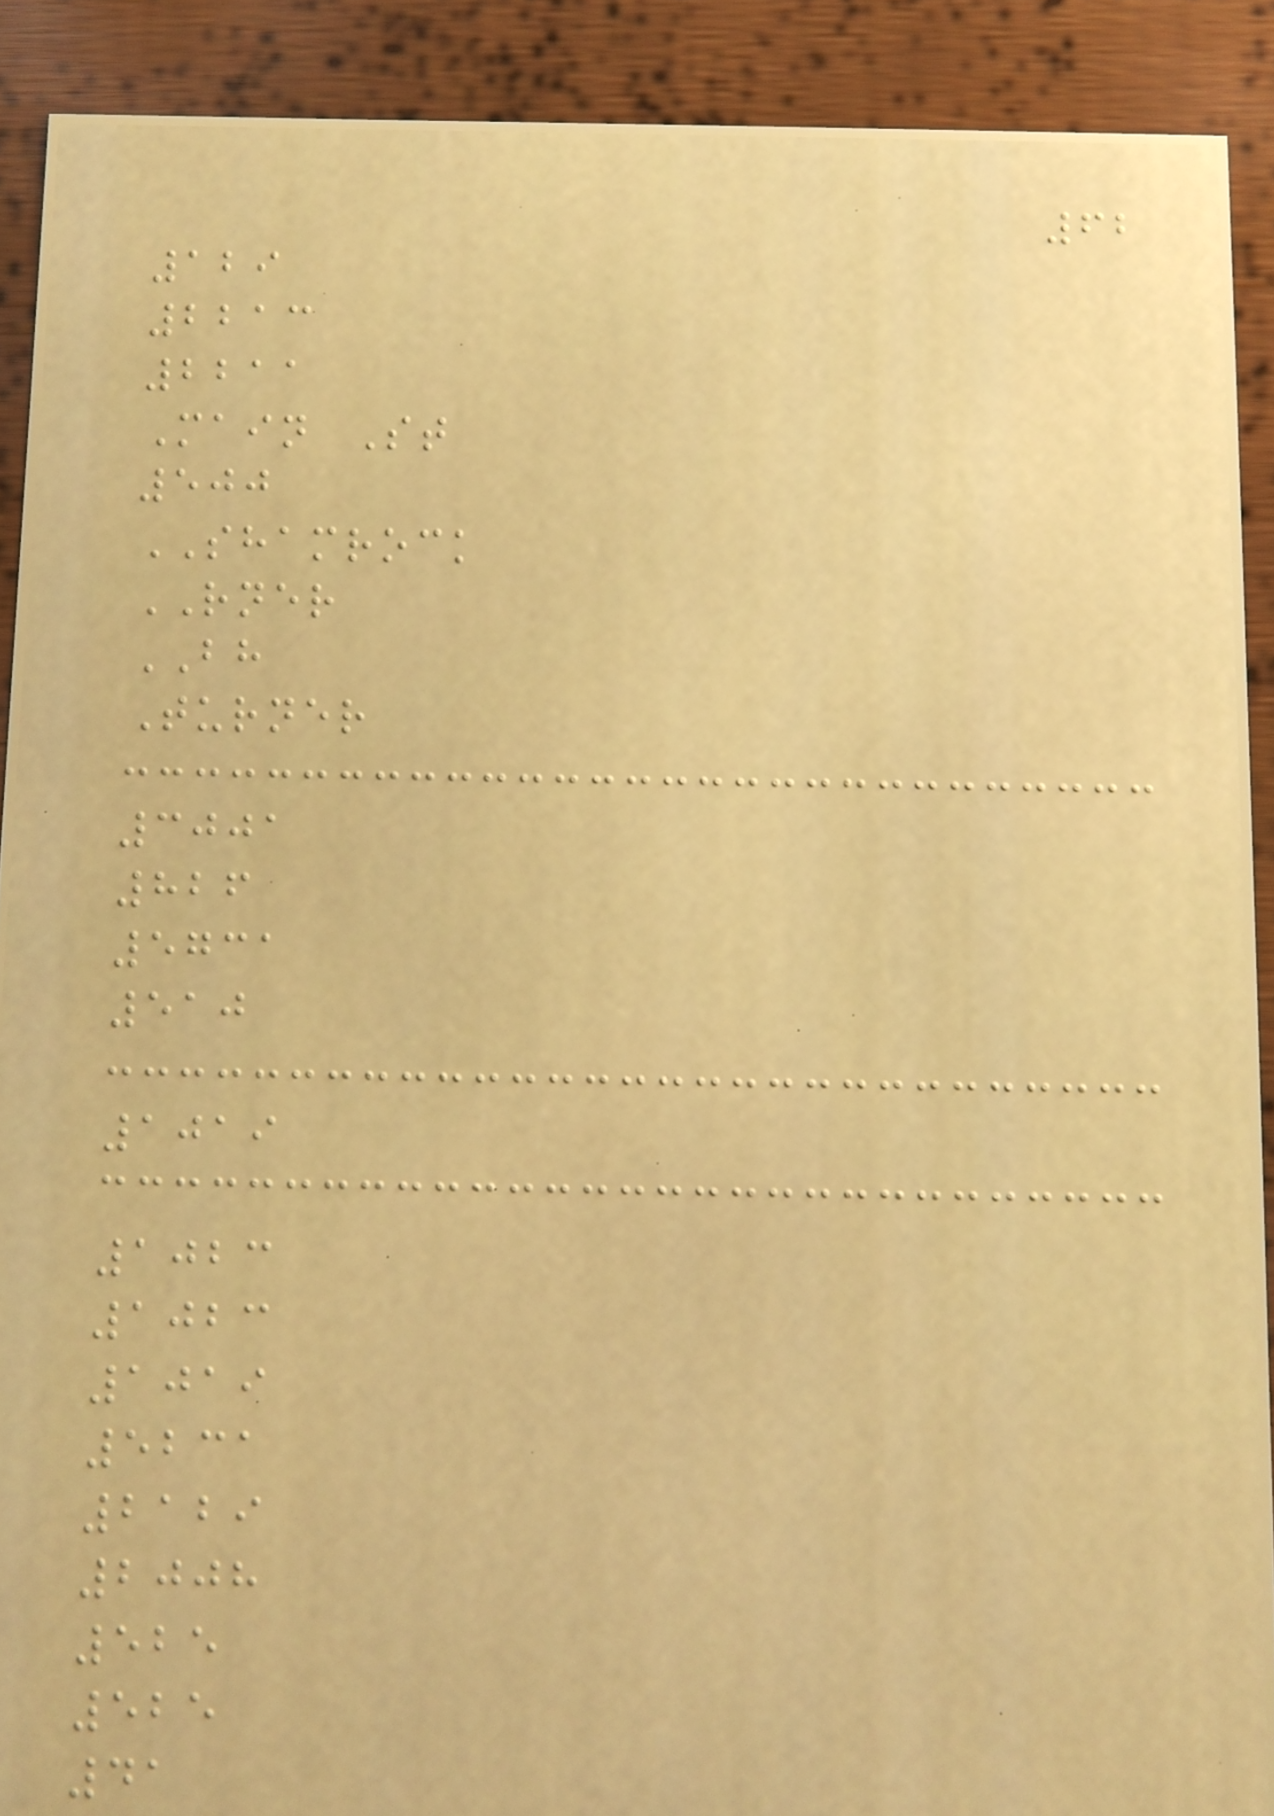62
129
2213
2211
Main St
500
SHAMROCK
RNER
BH
Turner
3001
826
5731
510
1019
1023
1023
1019
5231
2129
2008
525
525
41
